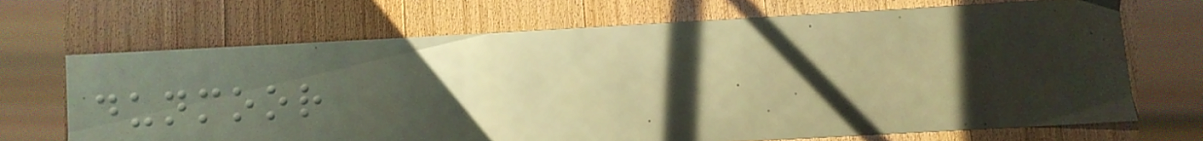dunmoor
